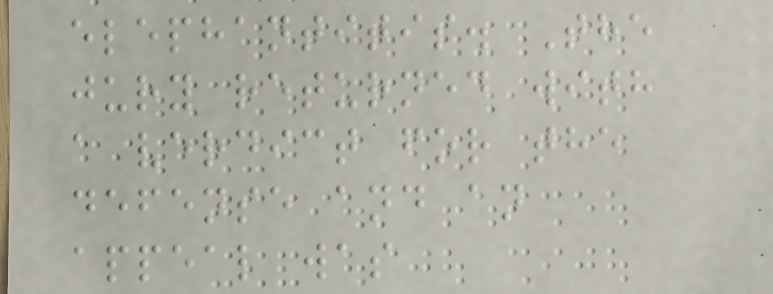elephantitis. The
jury returned with
a verdict for the
defense and an
appeal was
